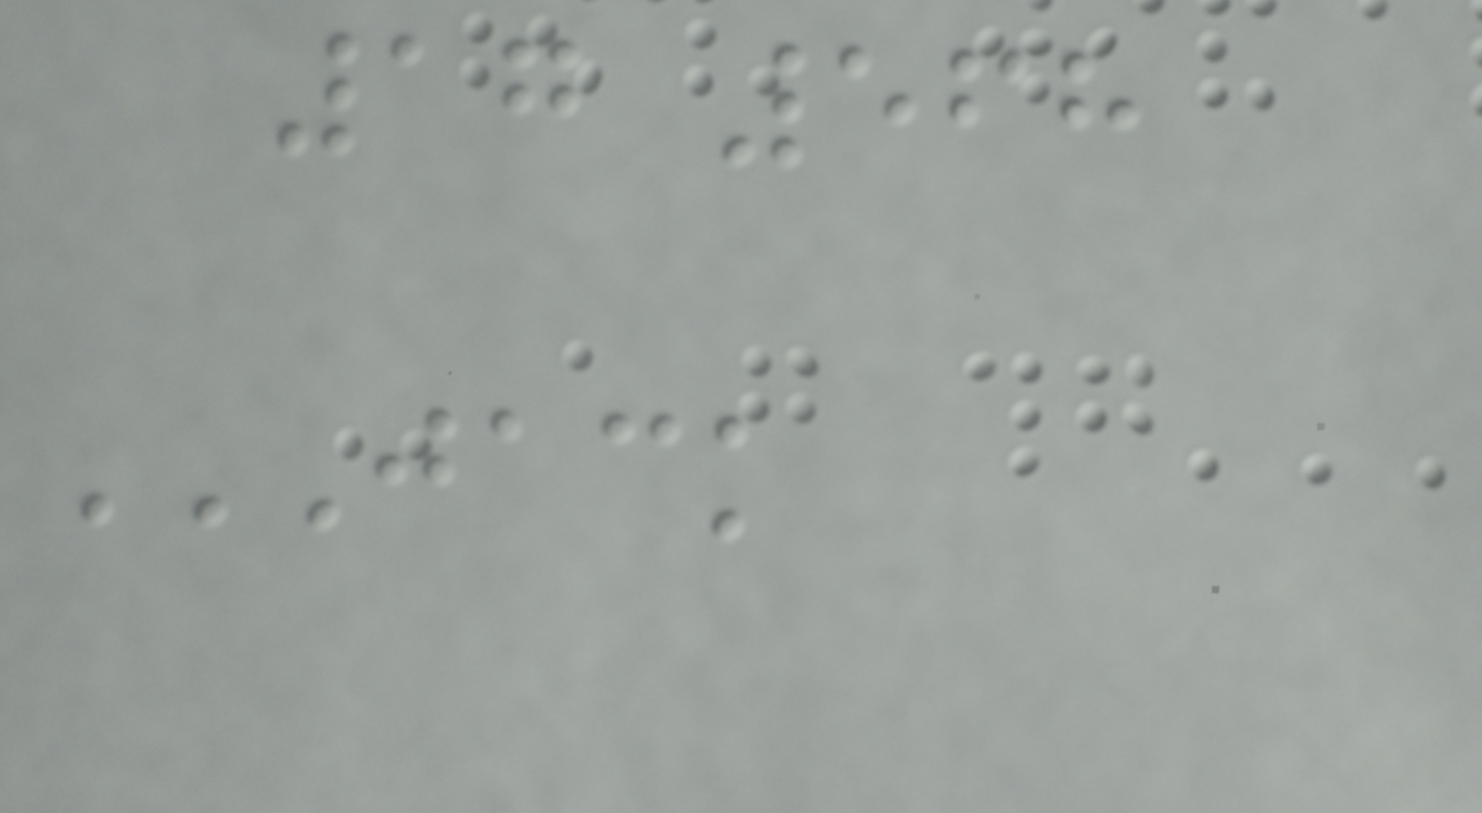17 568
JACK
